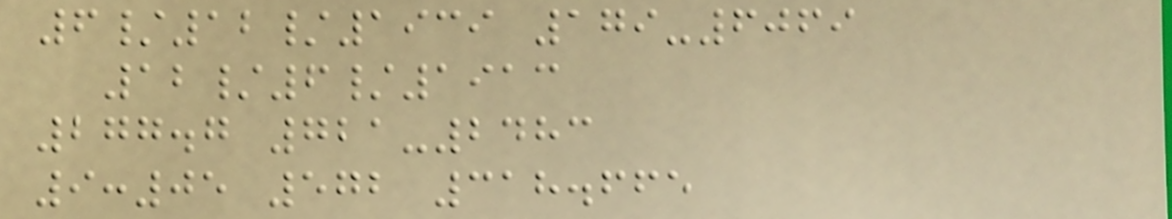6/12/1939 179-6069
12/6/1913
277.7 721-2483
9:05 572 318.665
